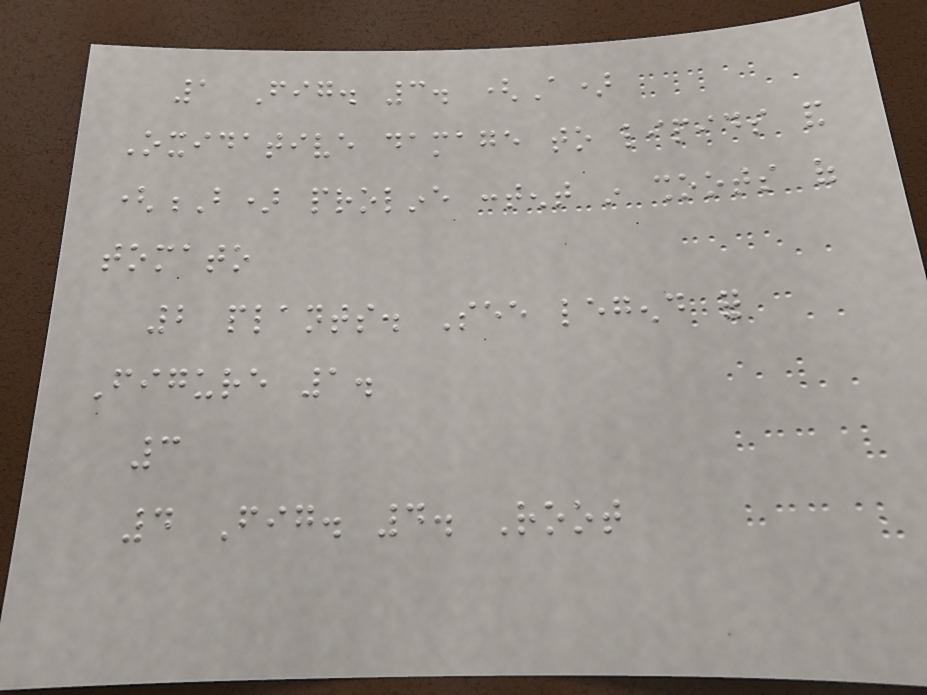1 Fig. 3. (A)
Oxidative damage to lipids and
(B) proline content in shoots of
tomato
2 plants. See legend for
Figure 1.
3
4 Fig. 4. Root
